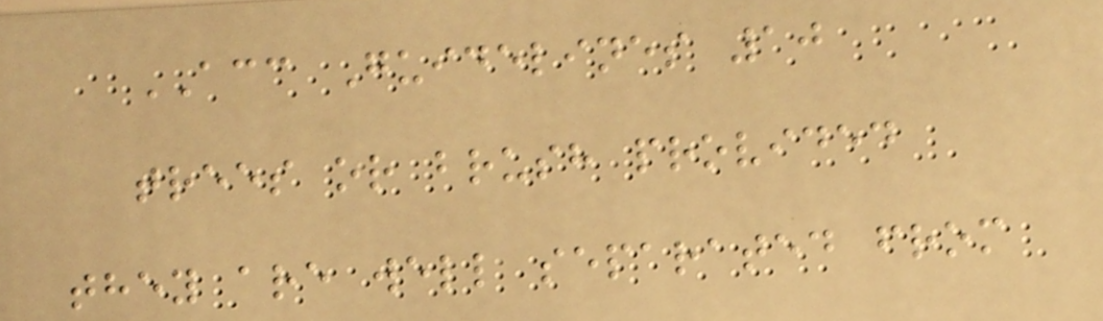ACC Guidelines 10
trees or brush provided
they are well separated from
